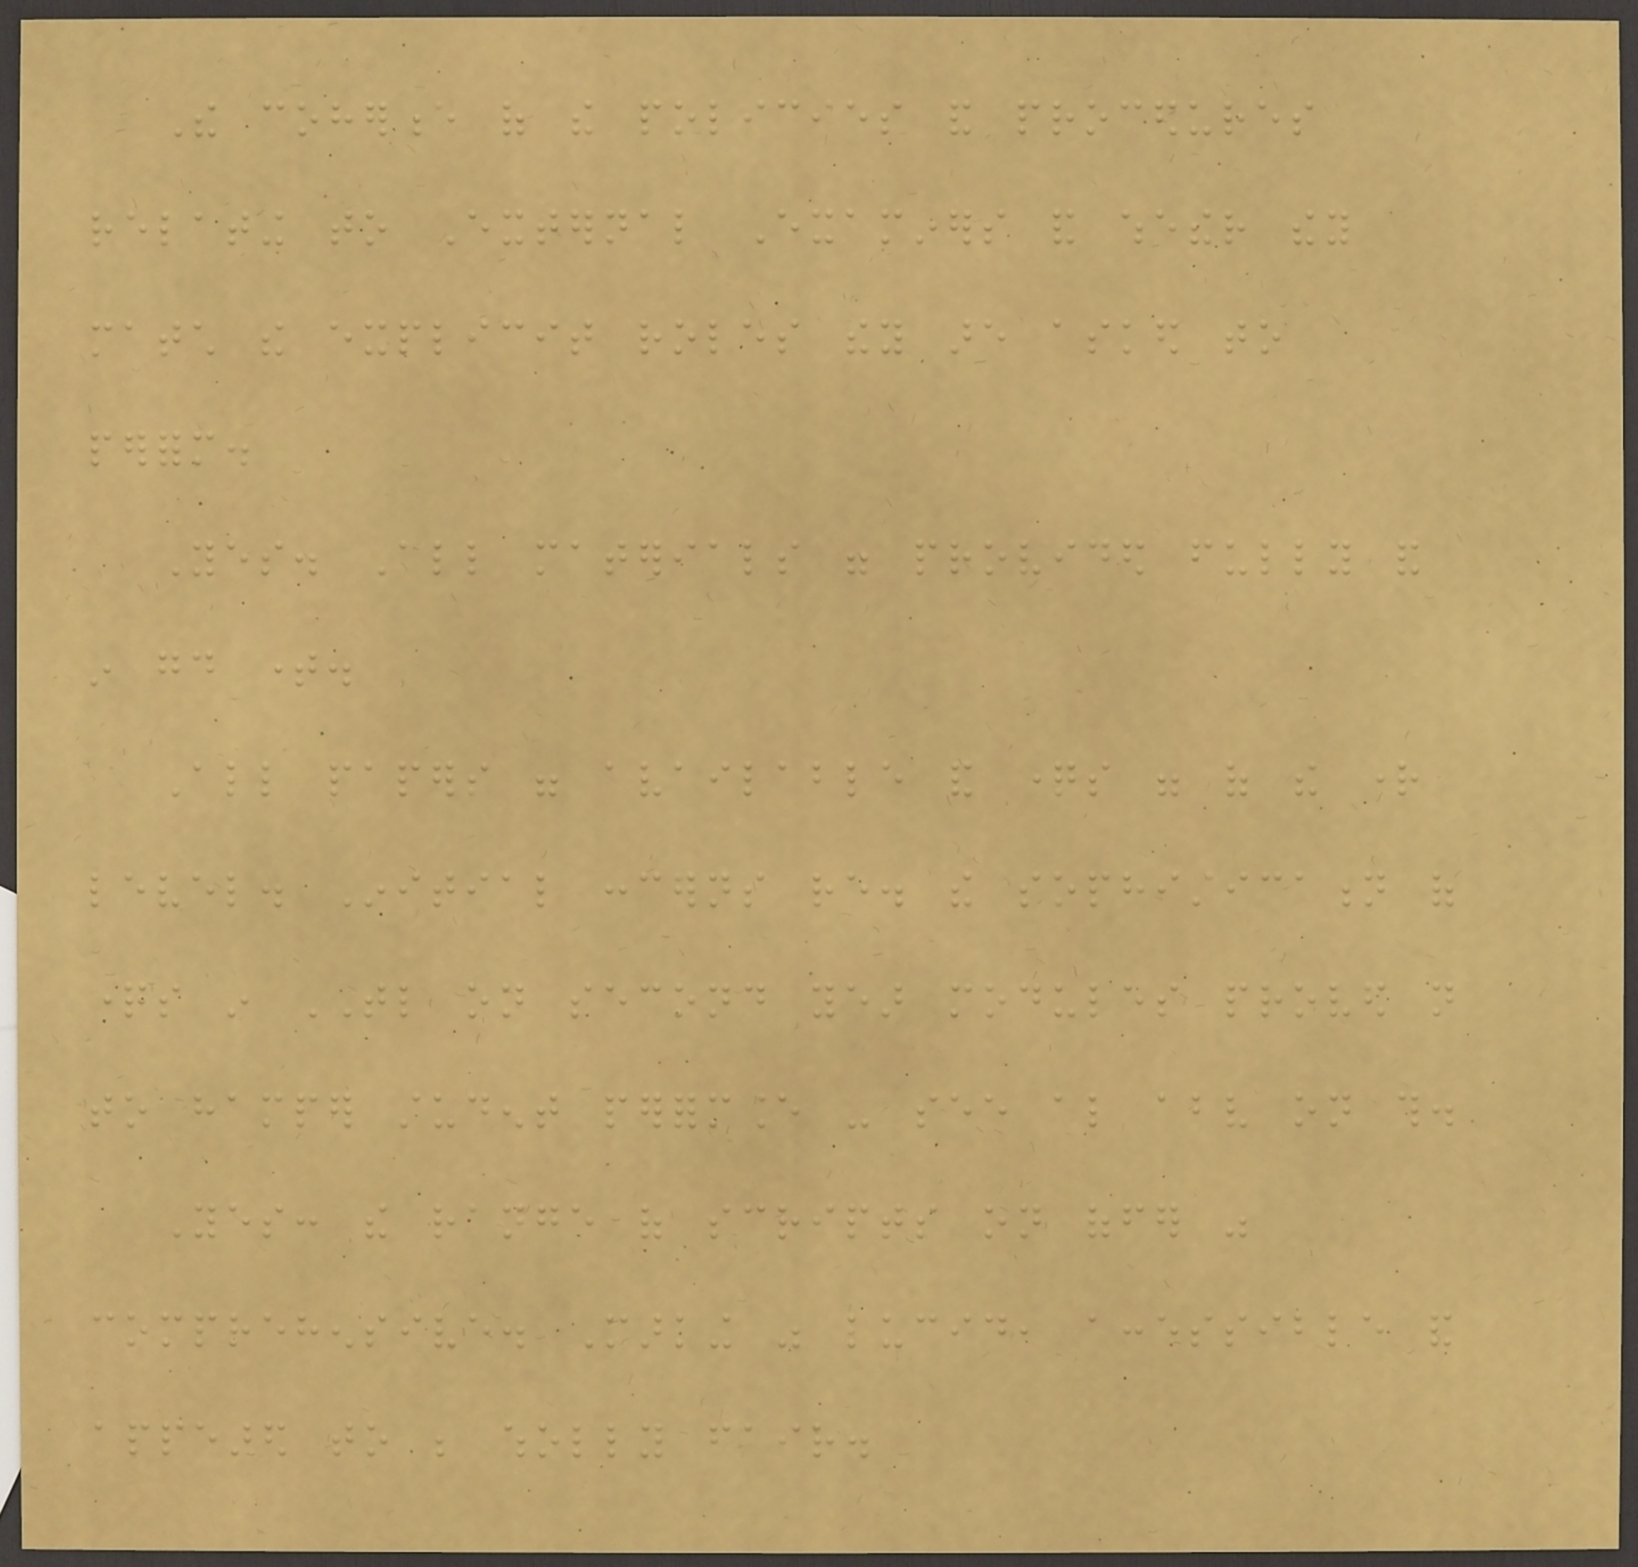The coherence of the policies and procedures
relating to External Examiners and whether they
match the explicit roles they are asked to
perform.
Yes. All materials were provided fully and
in good time.
All papers were available and questions were of the right
level. Initial concerns re. the sophistication of
questions in TL on second year modules proved not
to hamper student performance - see also above on this.
Yes: the range of scripts on offer was
comprehensive. Marking was lucid, accessible and
appeared to be wholly fair.
